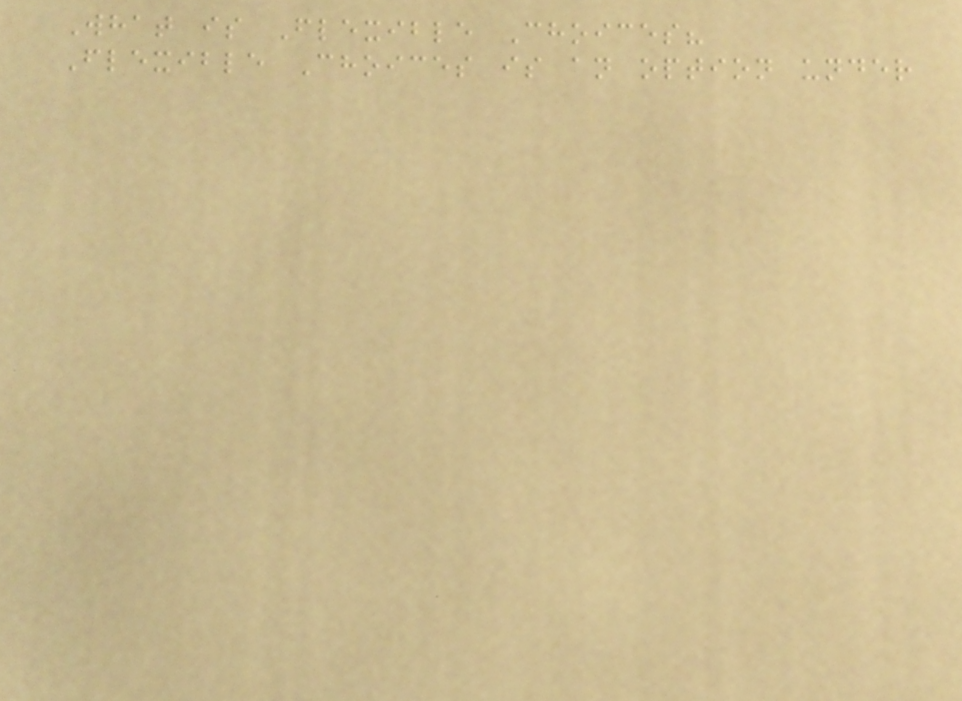What is Flexible Choices?
Flexible Choices is an option under
